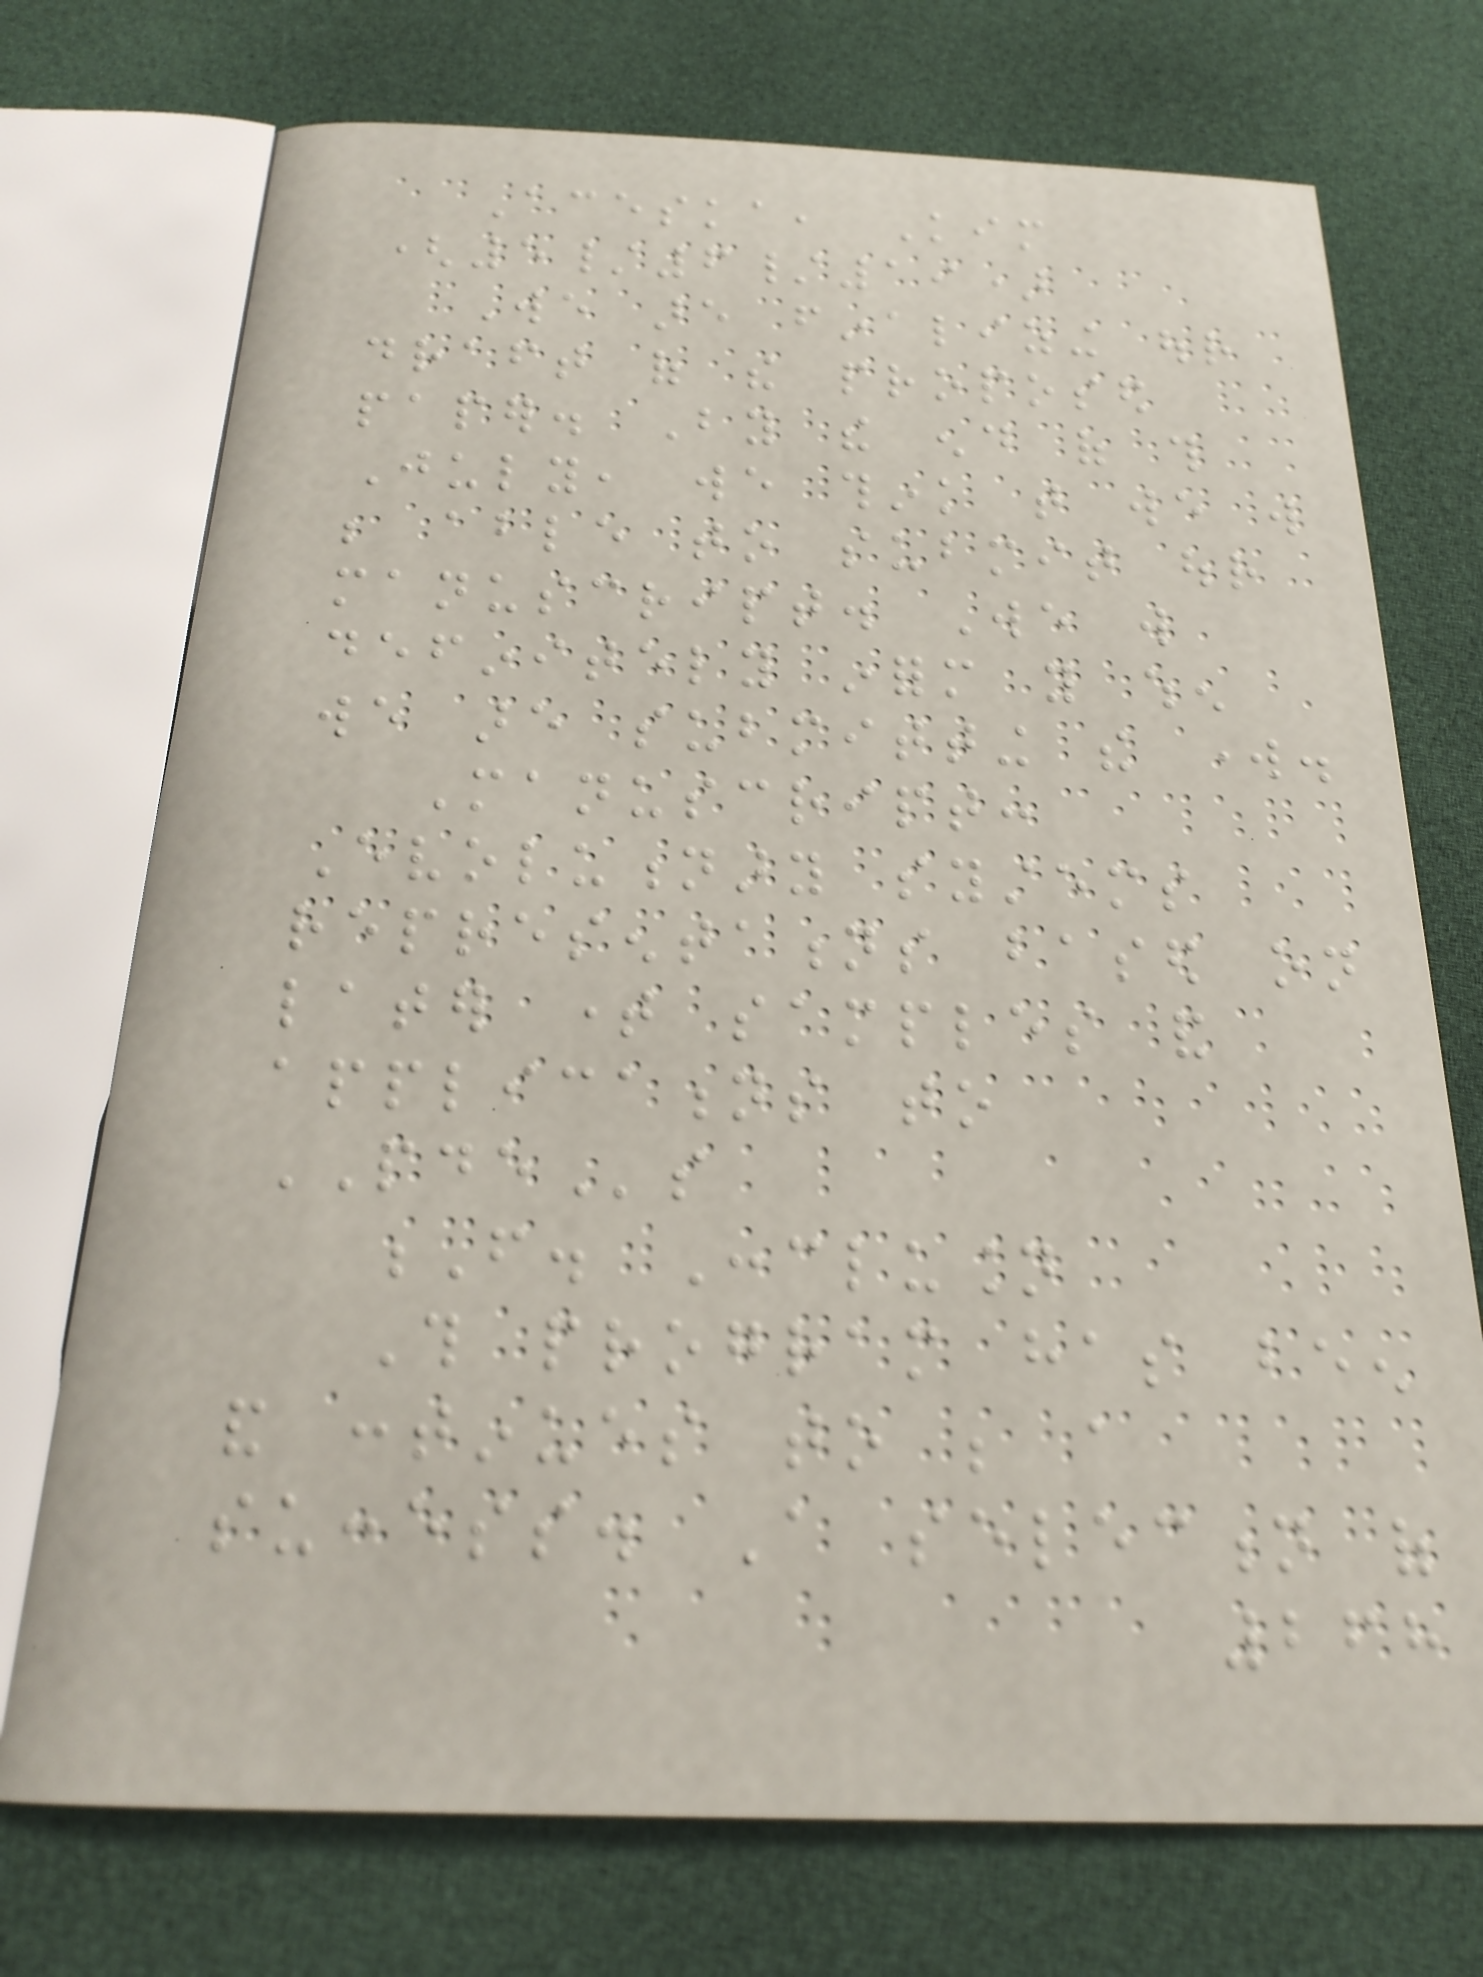Aceska, Kim
(5/6/19)
We are finalizing our
draft of the proposed
paper. By the end of this
July, we think that we will
be able to submit our
manuscript. We will
definitely inform you when
we are submitting the work.
Manuscript:
Evolutionary systems
representations based on
later time samples and
applications to
PDEs
F. Conclusion
This program has been
and continues to be a
success. A selection of
268
